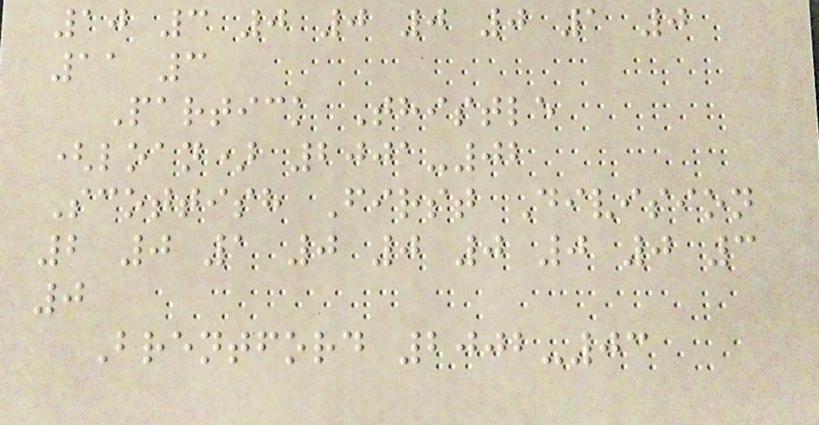10 3 0 0 0 0 1 0
11 3
Partick Thistle
(loan) 2001-02
Scottish First Division
2 0 1 0 0 0 0 0 3
0
Brentford 2002-03
